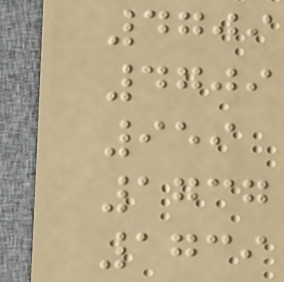4709
4709
959
1737
1739
